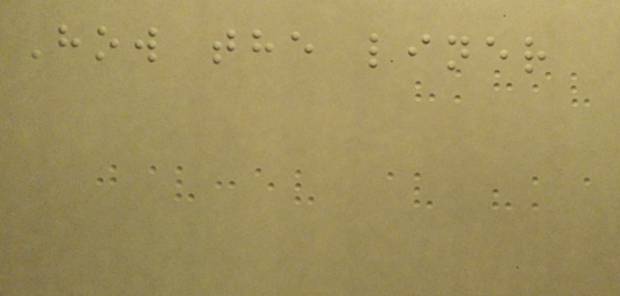How the liner
